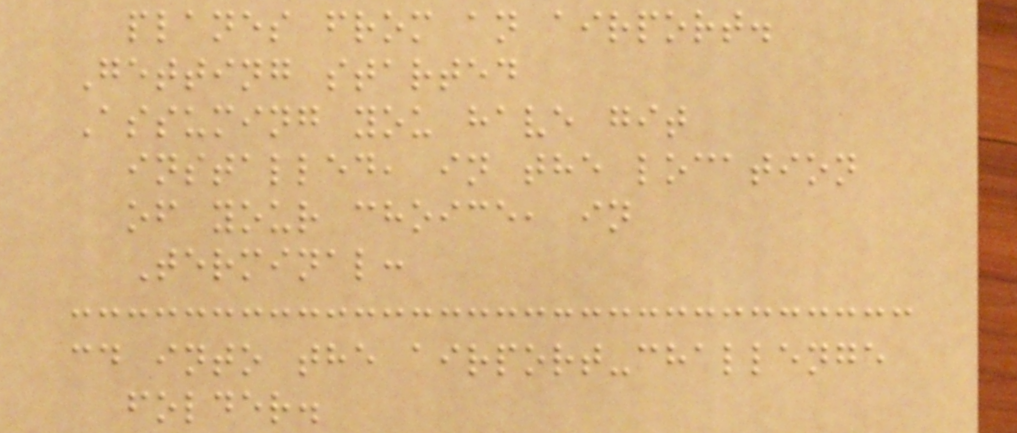planes from an airport.
Getting started
Assuming you have git
installed, in the location
of your choice, in
Terminal:
cd into the airport-challenge
folder.
